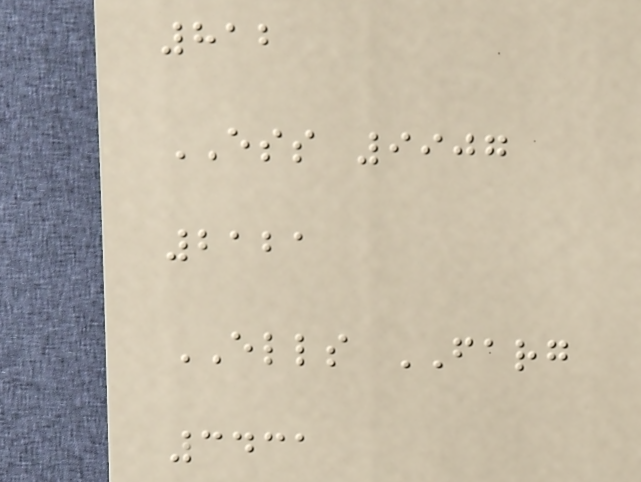812
ESS 9907
2121
ELLS FARG
3431
